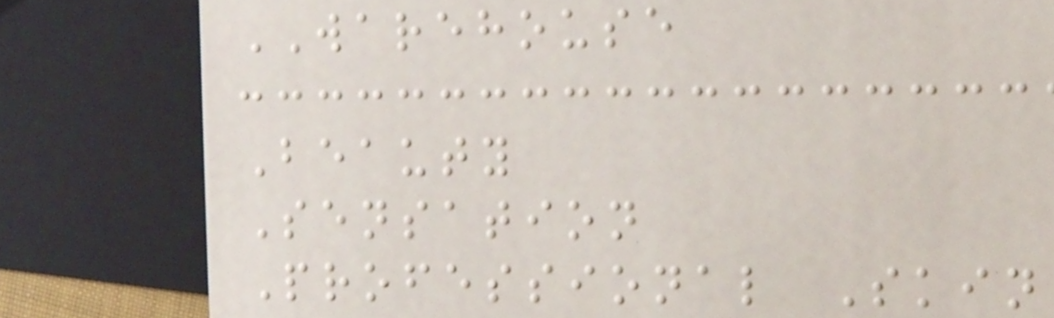WAREHOUSE
Beauty
Sensation
Professional Skin
